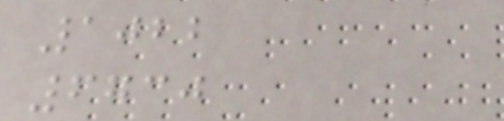1022
6730
